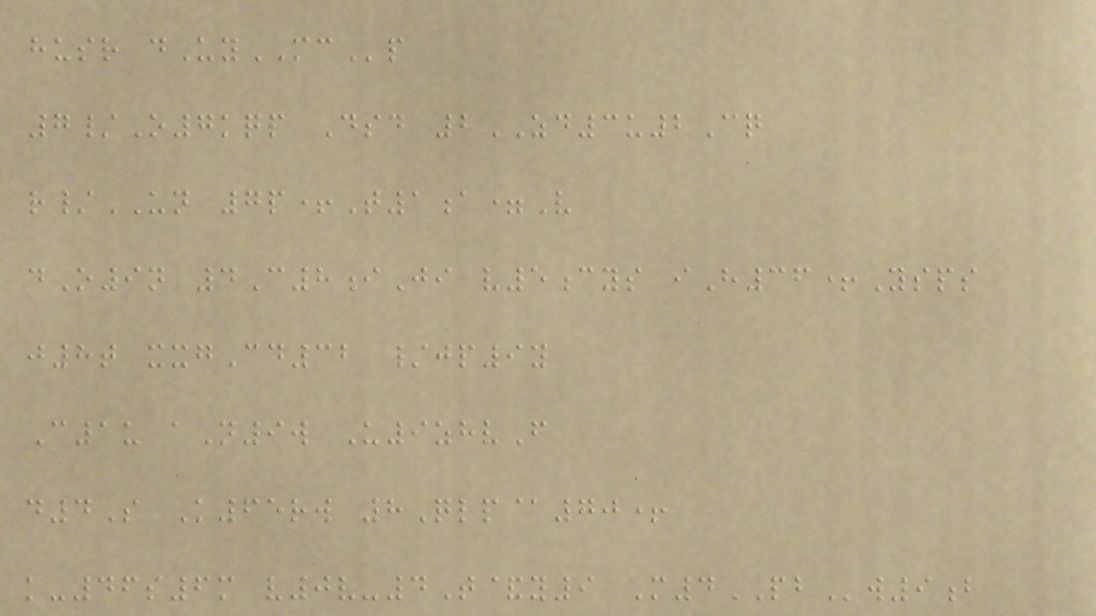husr dUyMCp
7/O7kqp Dsd 2ZD3u2Cq
r/UN 7p+T1a=V
dO9n 4C8iJi v5cys iH36+Ysps
j8t xxgCd32 /jp9y
C1u aN9w U9zhvF
d4S K65rw 8Qlp@70+
k-46s6m v0v-4T&y9 M4PBw9b
